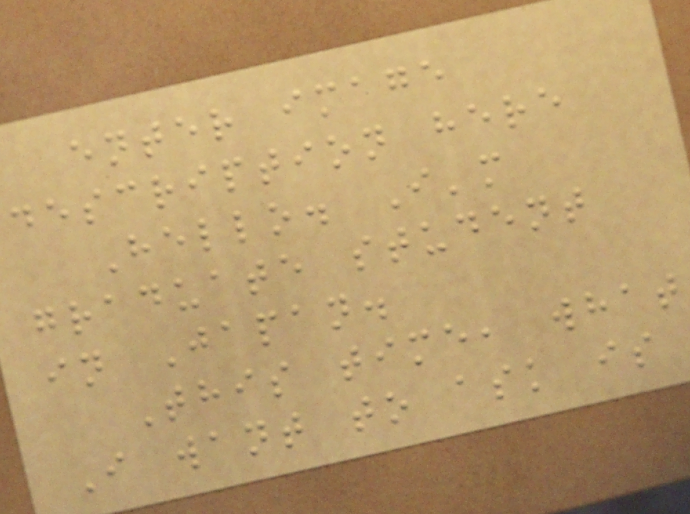enter image
description here
Hello. I'm
graduate student
in Japan.
This time, what
I want to ask is
